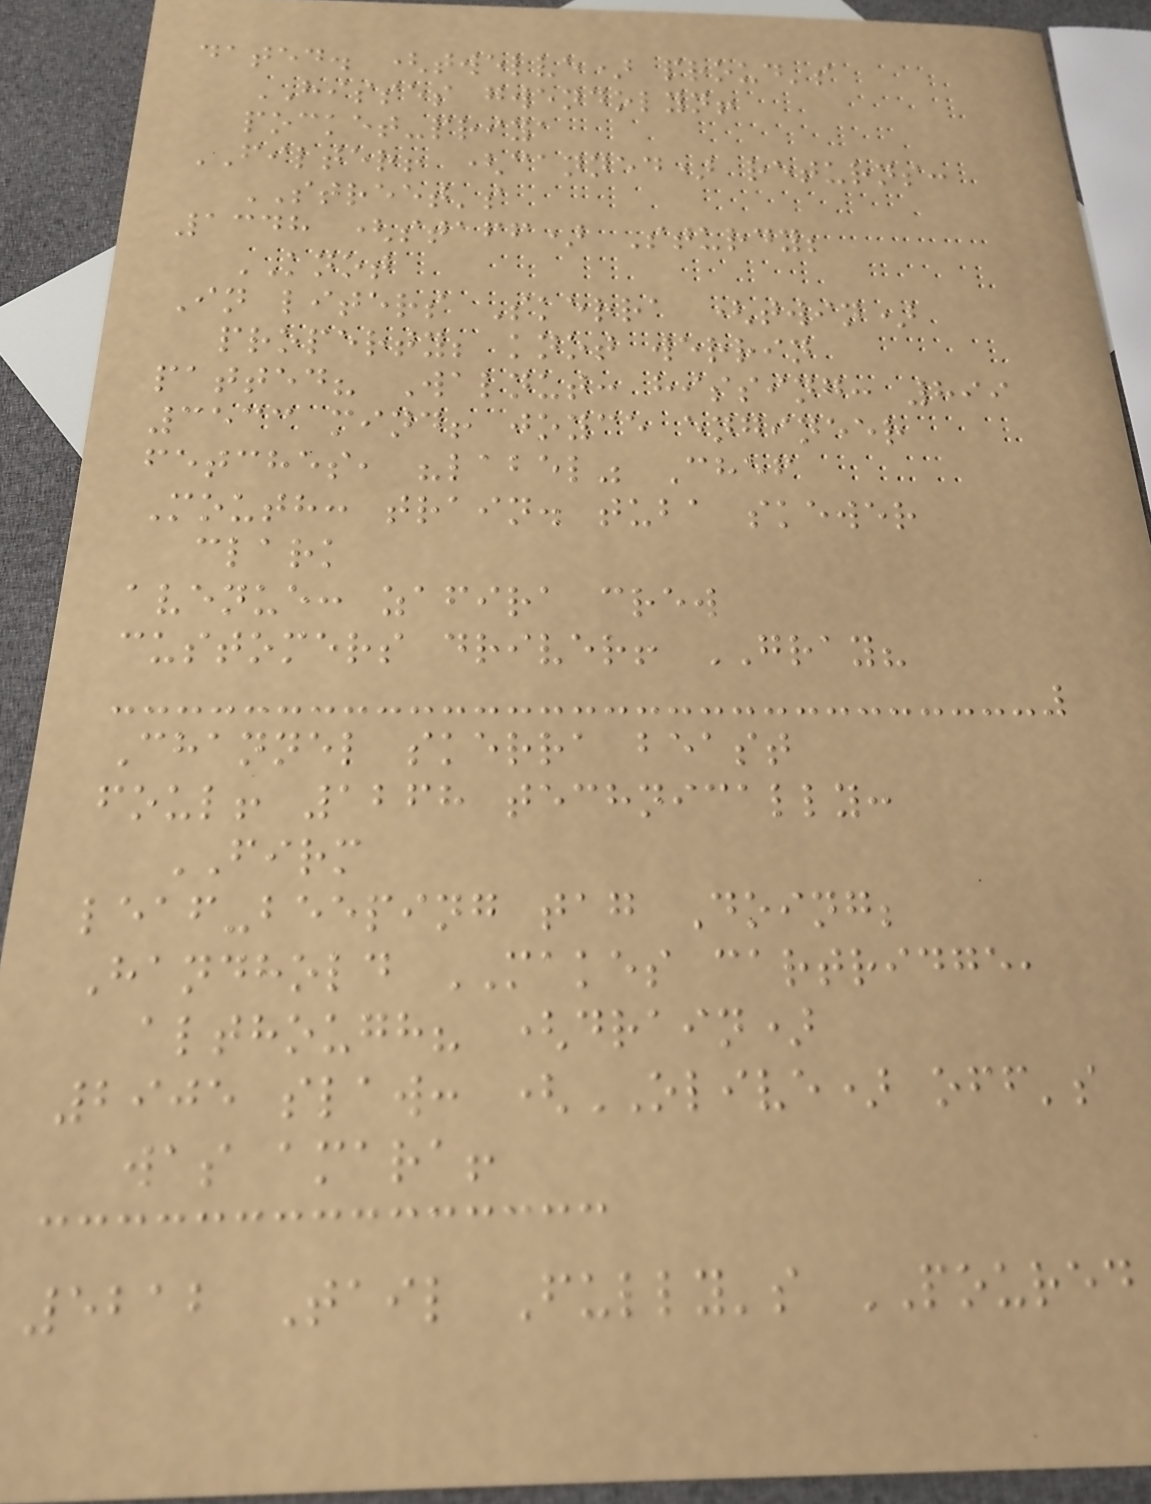dated. (twelve) proud's
HISSES gwendolyn!
pocket-priya
FILTER! (canned) returns:
STREET's
1348 (staff) Sturdy;
KNOT
In liters Skerra (twin)
property; knot werrin
patted? Walnut: hissing: 899
3533 mind! joyce engineer
fetches, "label" Chef
Mouth: train. tuba skewer
clark
avenue: zafira crew
customers driver! GRAY?
Channel skerra beast
foul! 1268 technically:
FIRM
leaf-beeping tag Doing;
Handhold MAKES cartridge,
although? (drain)
2905 slaw: (OLIVE) off's
was amara!
5212 Tail Fully's POURED
